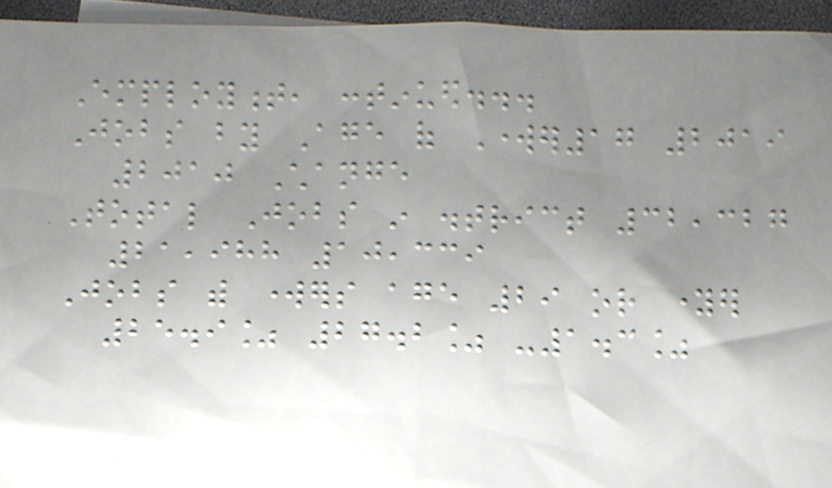Employment, continued...
Jobs by Age of Worker17 2019
2010 Change
Total Jobs in district 32,327
21,988 10,339
Jobs with workers age 29 or younger
25.9% 27.2% -1.3%
